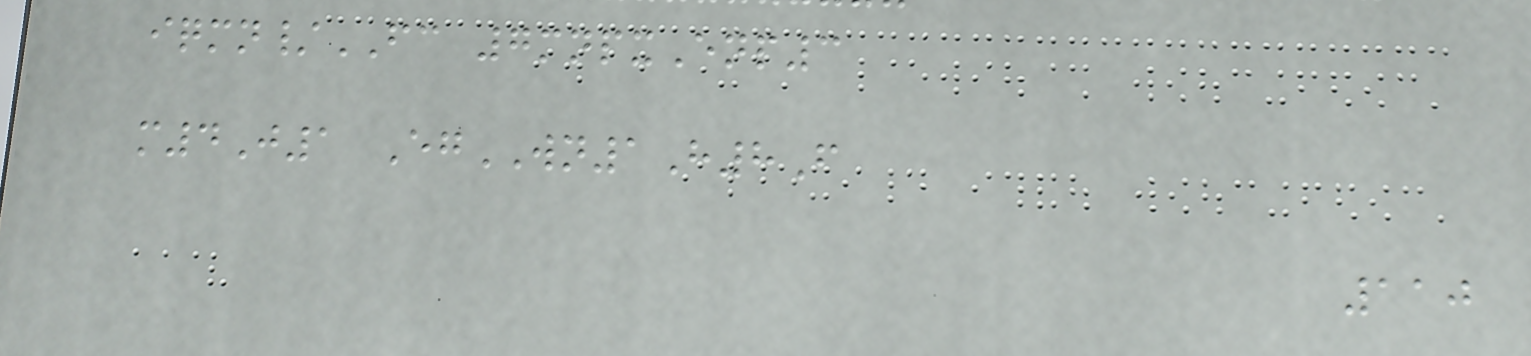iqmn/FC 7mnpxEnp3
m4J1 EgWN1H8F
110
